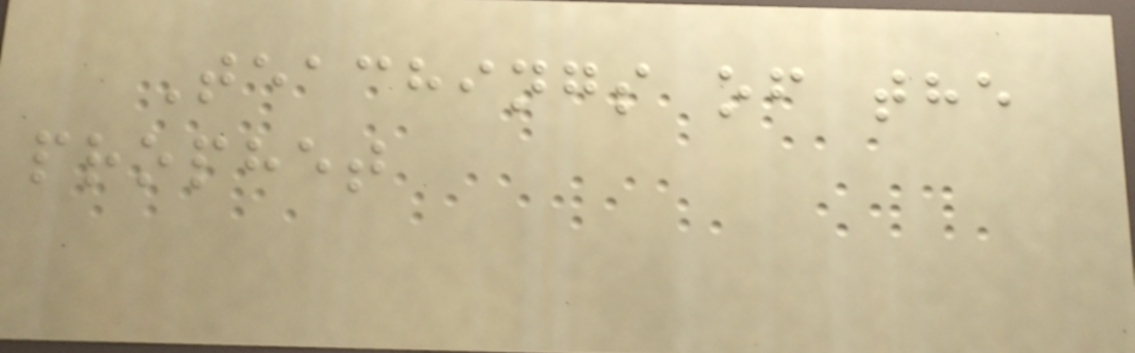Teachings of the
prophet
